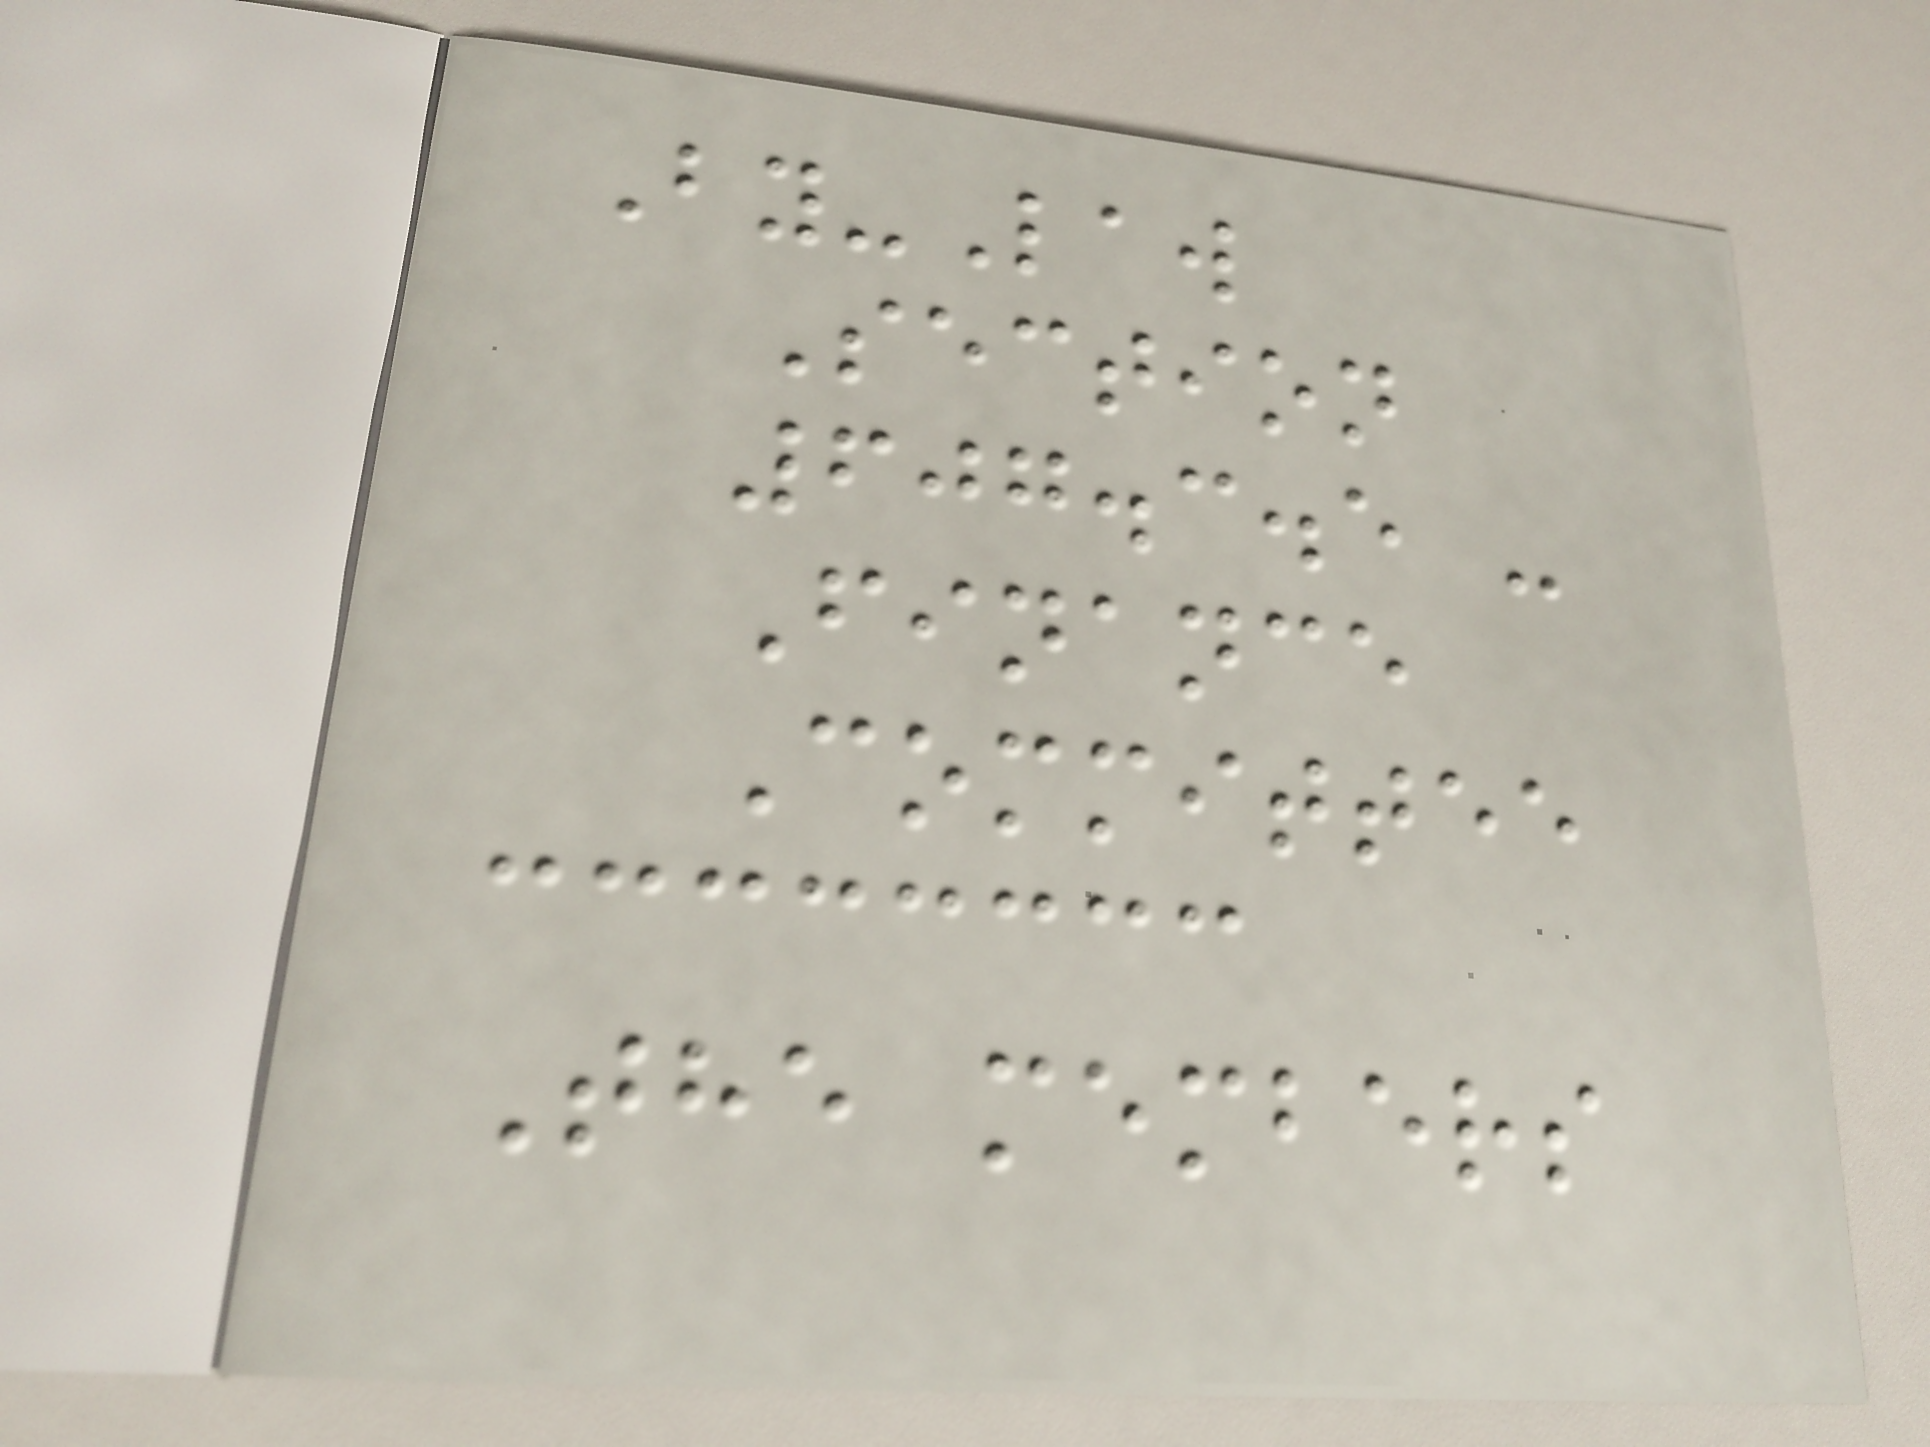By-Law
Section
607.3.5 -
Finance
Committee
The members
